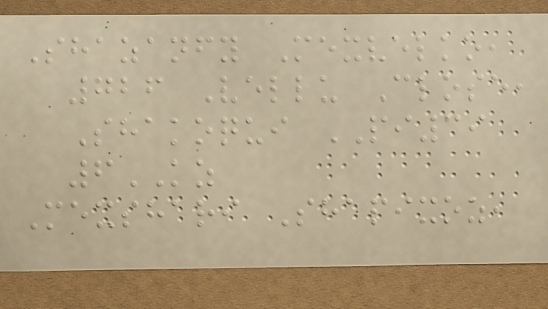Shazanfy Mexvelko,
726 Vellu Close,
Shakoqui PI39
6KZ
Mexshari Shapixoz,
